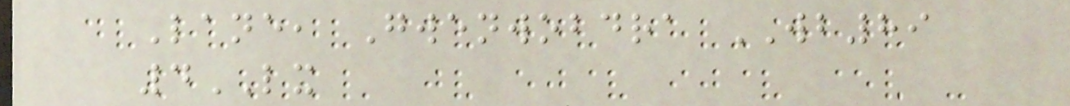Lane, Gwenwobdra WB89
4LX
